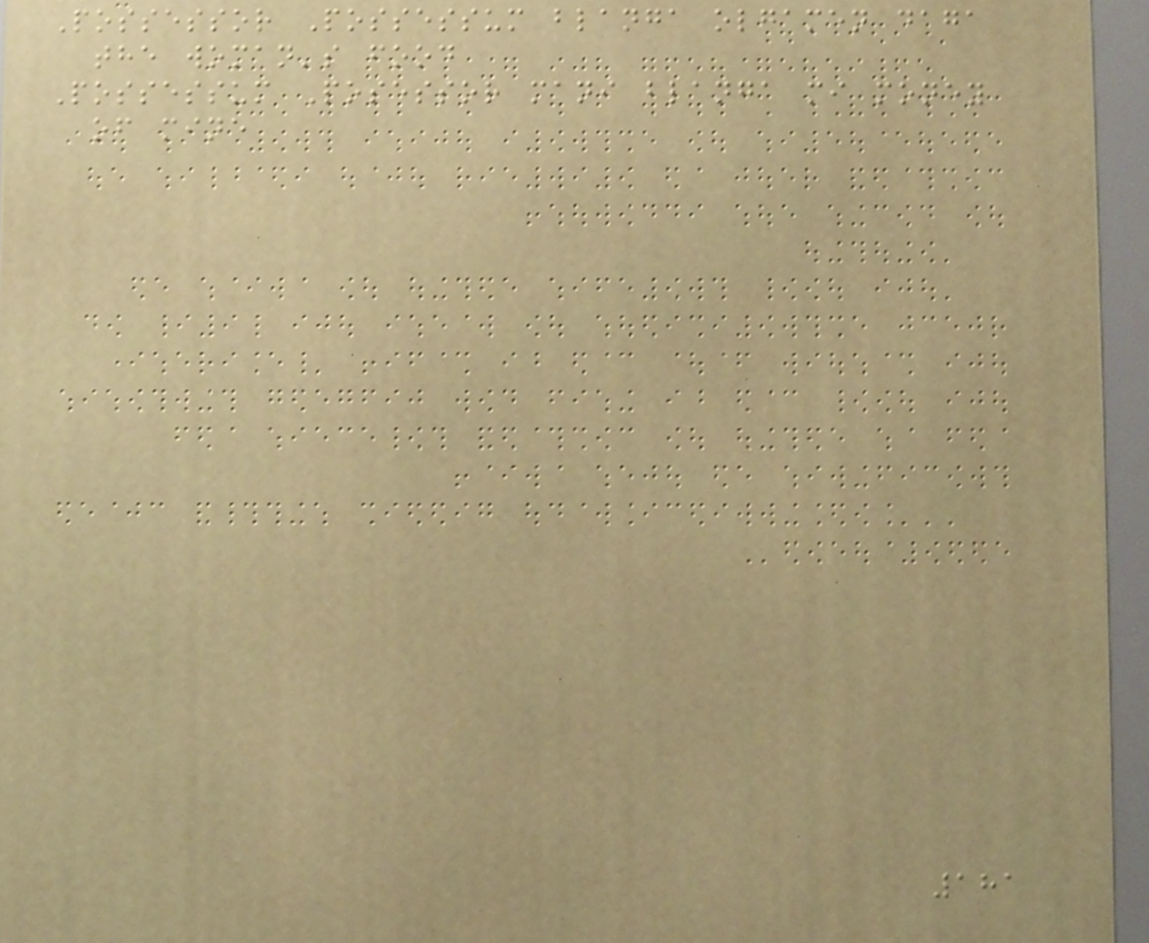Possessor Possessum blanga olgamen daga
the woman's food
Possessum Posessor mani blanga mi money
of mine
181
